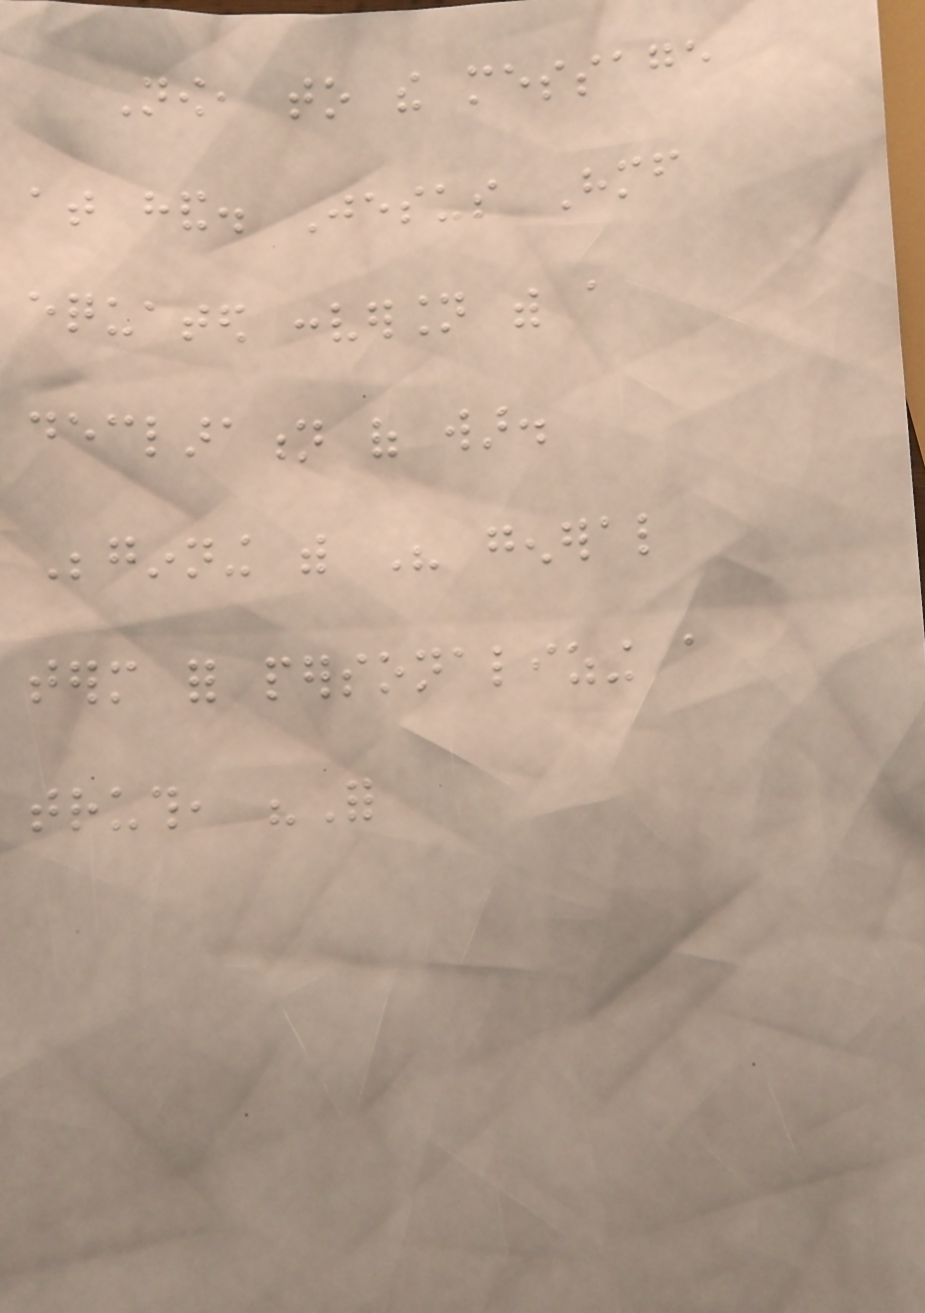Now, to the message
at hand. Jesus Himself
equated conversion with a
declaration of war.
Beginning with His general
term for personalizing a
truth, "For
